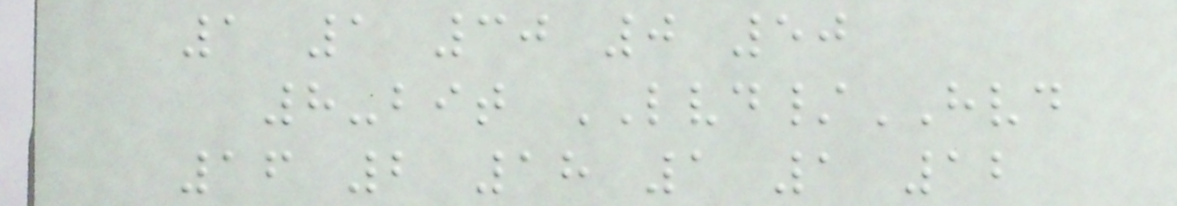1 1 30 0 50
8-bit LVD/HVD
16 2 18 1 1 12
